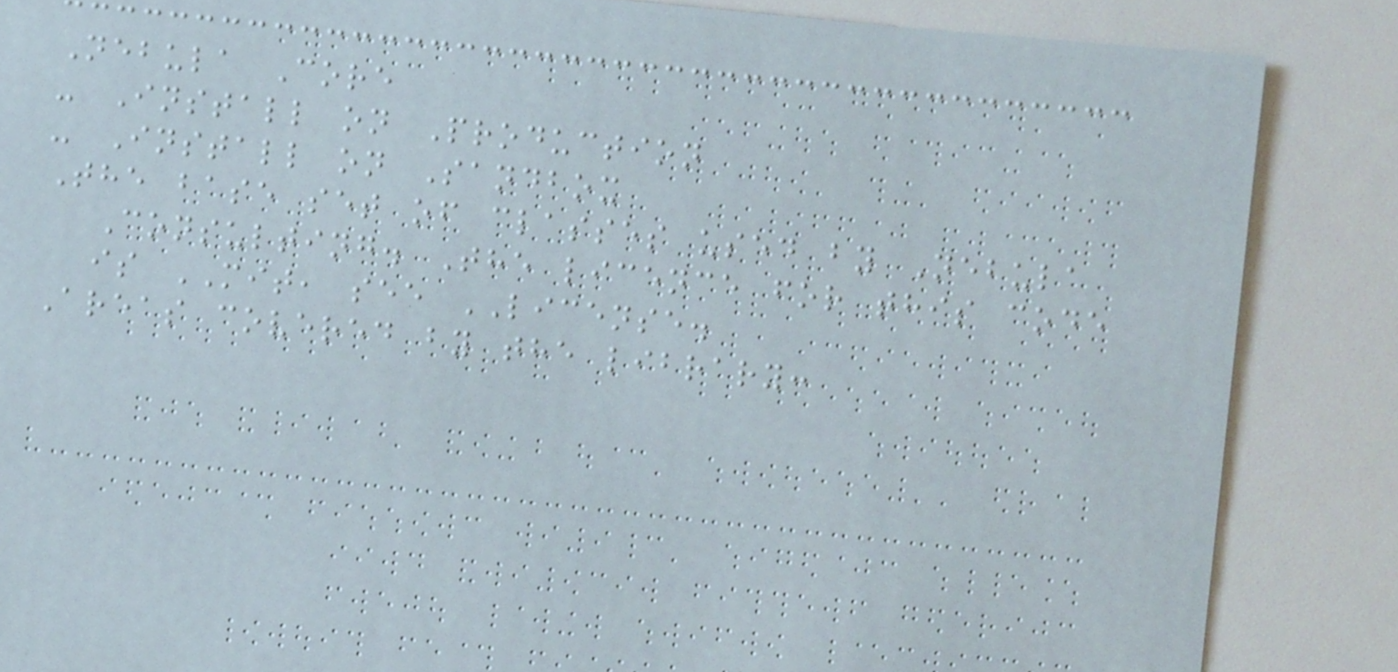Nebula Core
- Install on Production
- Install on Sandbox
The base set of classes used by Nebula
Consulting. The licence for this code
is MIT, see LICENSE.
Areas covered by the library:
